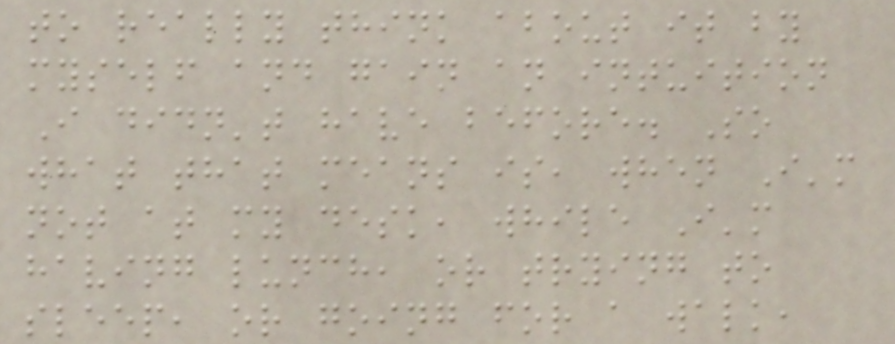to really think about it by
myself and gain an intuition
I didn't have before. So
what that means is, when I'm
not at my desk, while I'm
having lunch, or trying to
sleep, or going for a walk,
